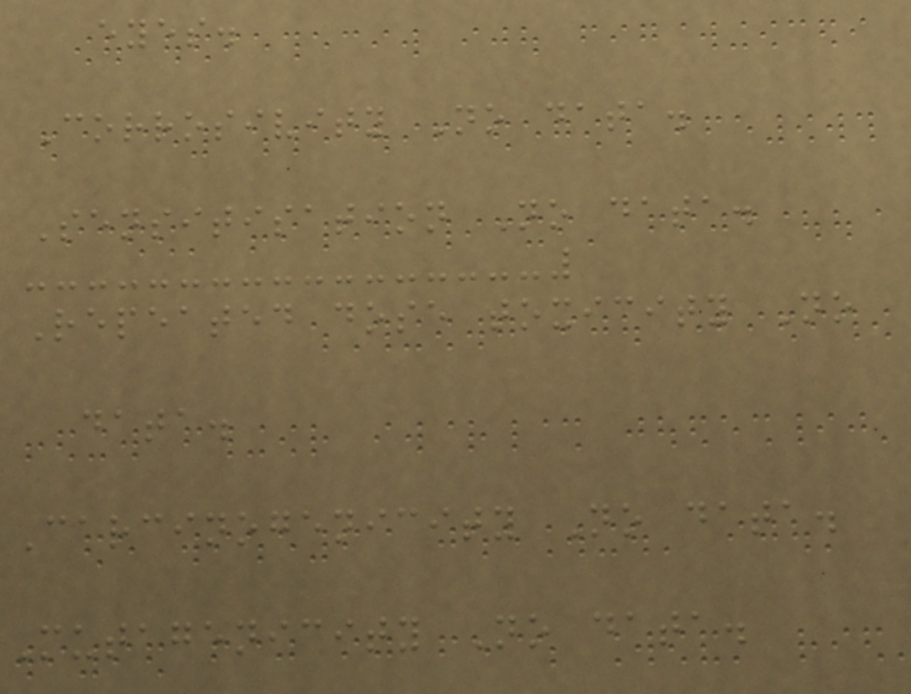eyes.
Corrosivity No data.
Sensitisation No data.
Repeated dose toxicity No
data.
Carcinogenicity No data.
Mutagenicity No data.
